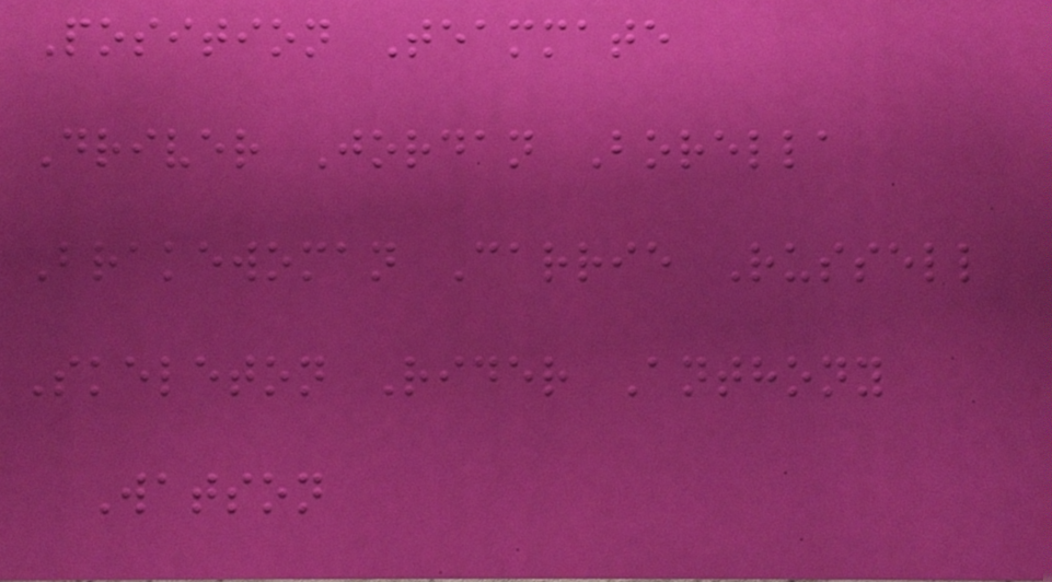Position Teammate
Driver Jordan Borella
Brakewoman Carrie Russell
Skeleton Rider Anthony
Watson
